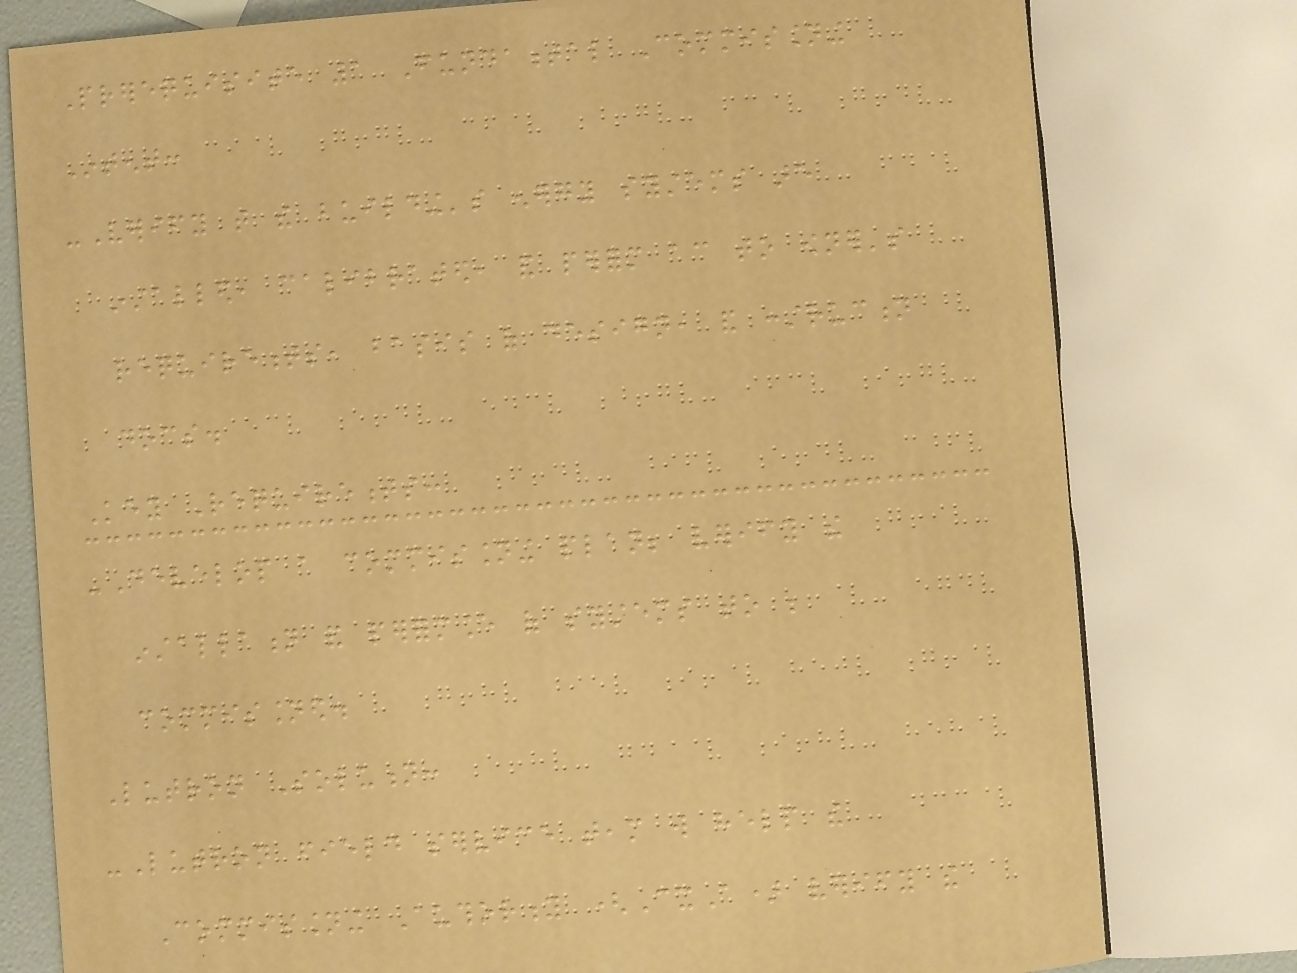Prerequisite 1 Fundamental Commissioning
Intent:
-Verify that the building's energy systems are
installed, calibrated, and perform according to owner's
requirements, basis of design, and construction
docs.
Key Requirements:
-Develop a commissioning plan; verify the
installation and performance of systems to be
commissioned.
Lutron Solution:
-Lutron field service team will help the
Commissioning Authority (CxA) verify the
